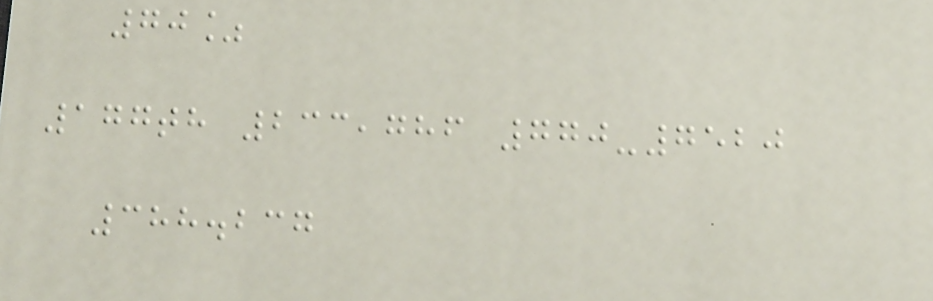70%
177th 233,786 770-7520
388.237
